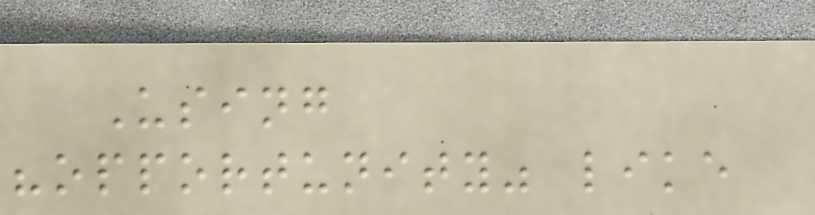Using
"opportunity" like
